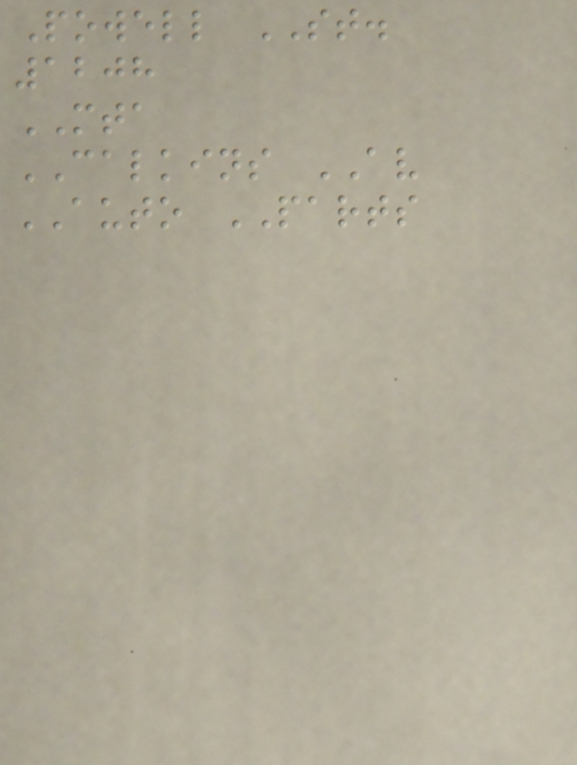Powell ST.
1208
MTA
CALKINS AV
AUTO PARTS
